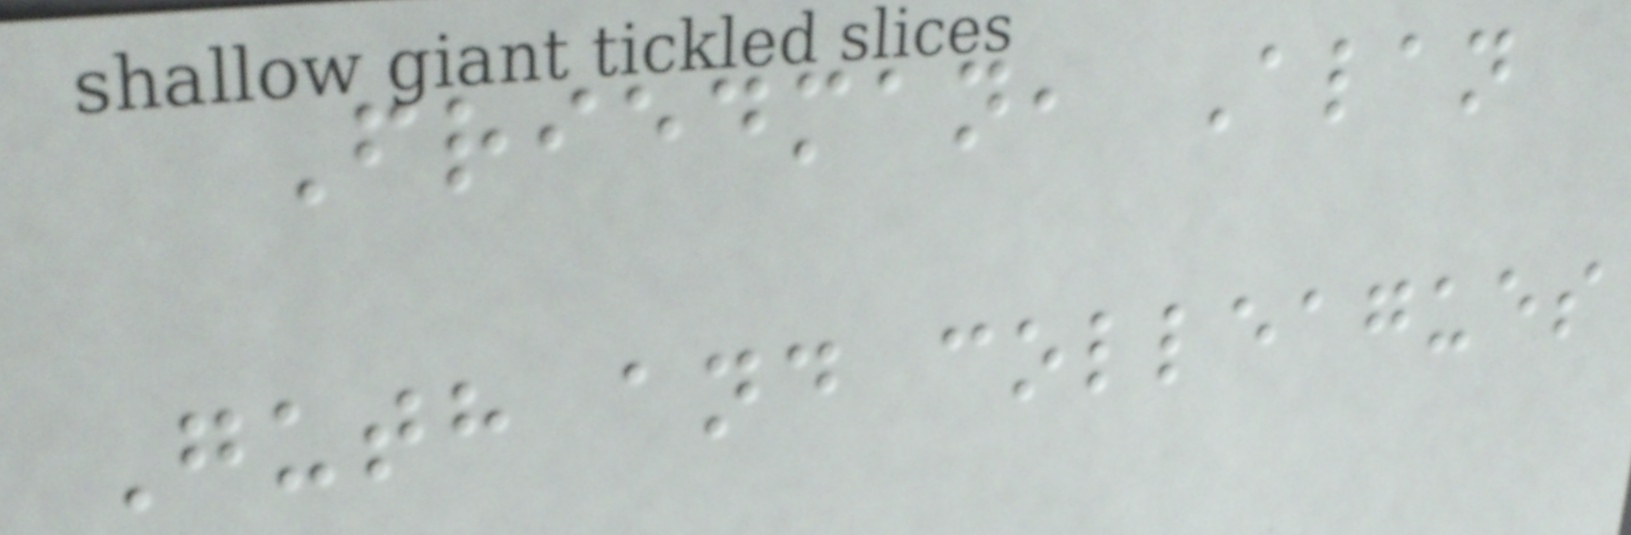Friedman, Alan
Guth and colleagues
